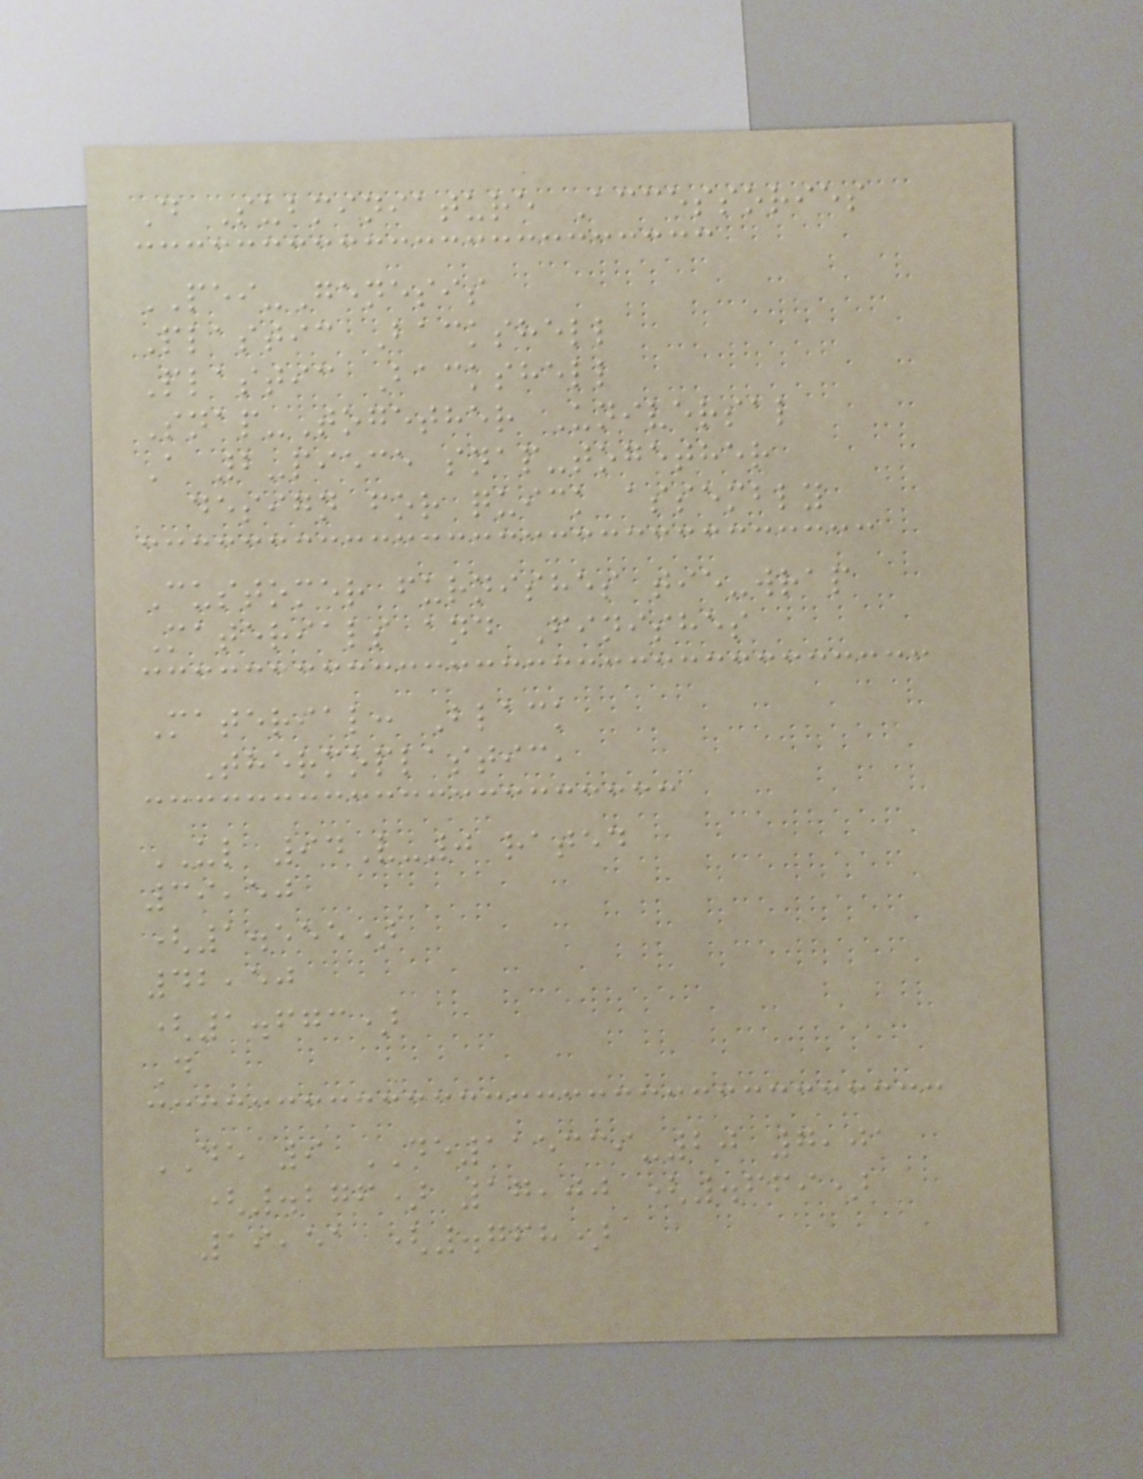D Subminiature Accessories
PEI-Genesis
Plastic Backshell
Plastic Backshell
Snap-Together Universal
A 2-piece snap-together
design for quick assembly
Customer furnishes tie-wrap
Materials and Finishes
Material: Black
Thermoplastic,
UL 94V-0 rated
39,50
(1.555)
42,50
(1.673)
D
DE 9 DE115339-20 7,01
(.276) 17,00 (.669)
19,51 (.768)
